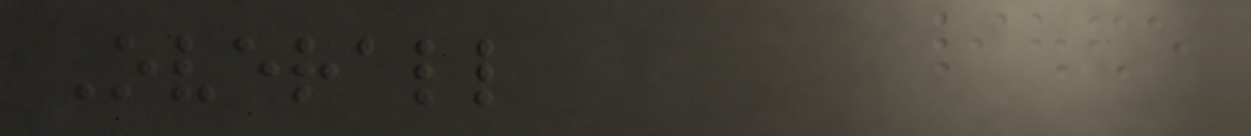Overall
